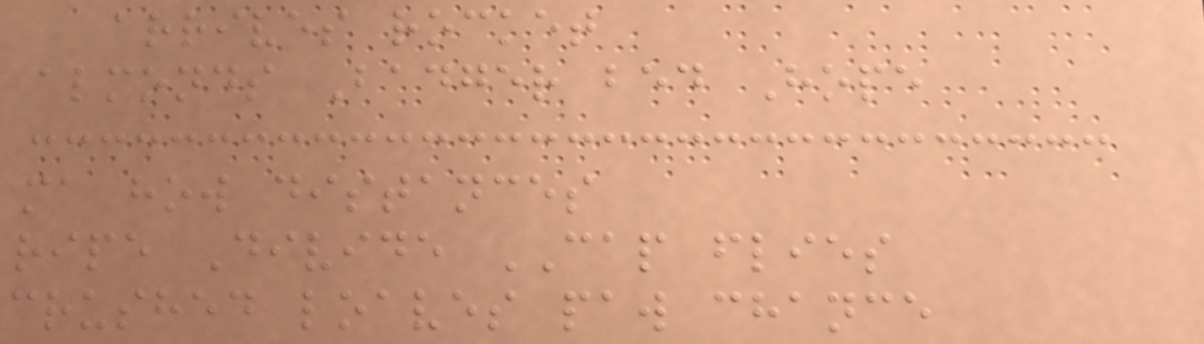arrives rocket
almonds Badger bed Hope
ma how distances
ripe Divide CAP flies
crushed loaves paw chance
